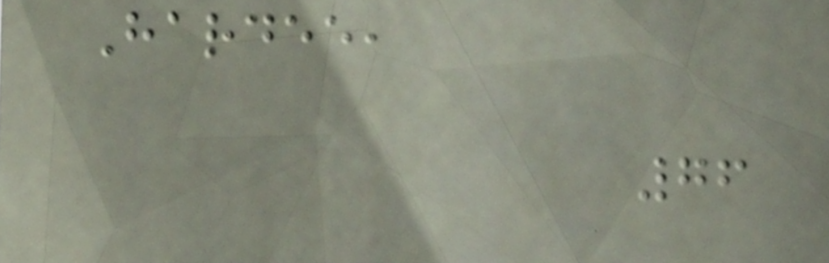Hardee,
76
